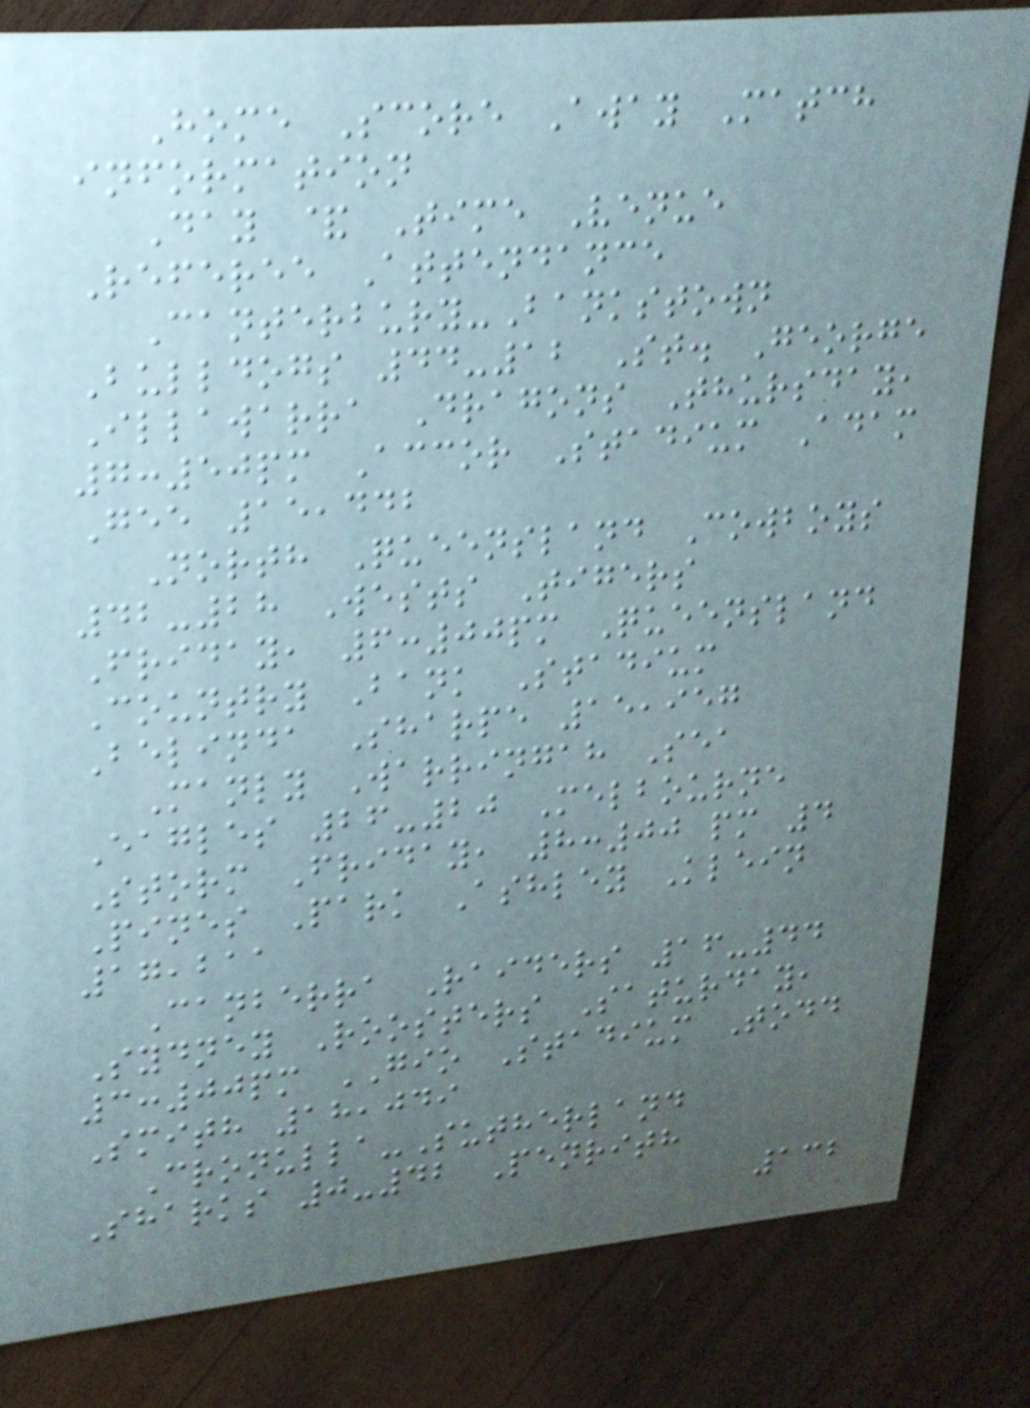Home Score Away Match
information
Day & Time Venue
Referee Attendance
Canterbury-Bankstown
Bulldogs 44-12 St. George
Illawarra Dragons Thursday,
7:50pm Accor Stadium Adam
Gee 15,442
North Queensland Cowboys
42-28 Wests Tigers
Friday, 6:00pm Queensland
Country Bank Stadium
Belinda Sharpe 15,957
Manly Warringah Sea
Eagles 26-20 Melbourne
Storm Friday, 8:00 pm 4
Pines Park Ashley Klein
17,211
Canberra Raiders 16-44
Sydney Roosters Saturday,
3:00pm GIO Stadium Todd
Smith 18,049
Cronulla-Sutherland
Sharks 0-42 Penrith
132
